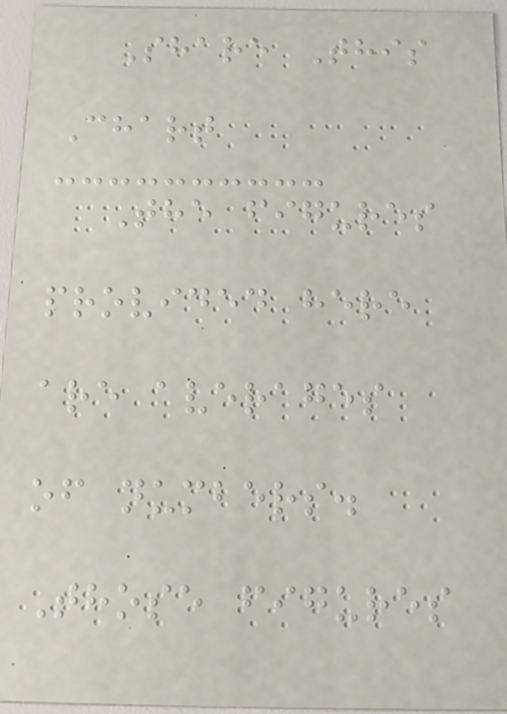Share This
Chart
The figures
provided here
are averages
of numbers.
Those figures
